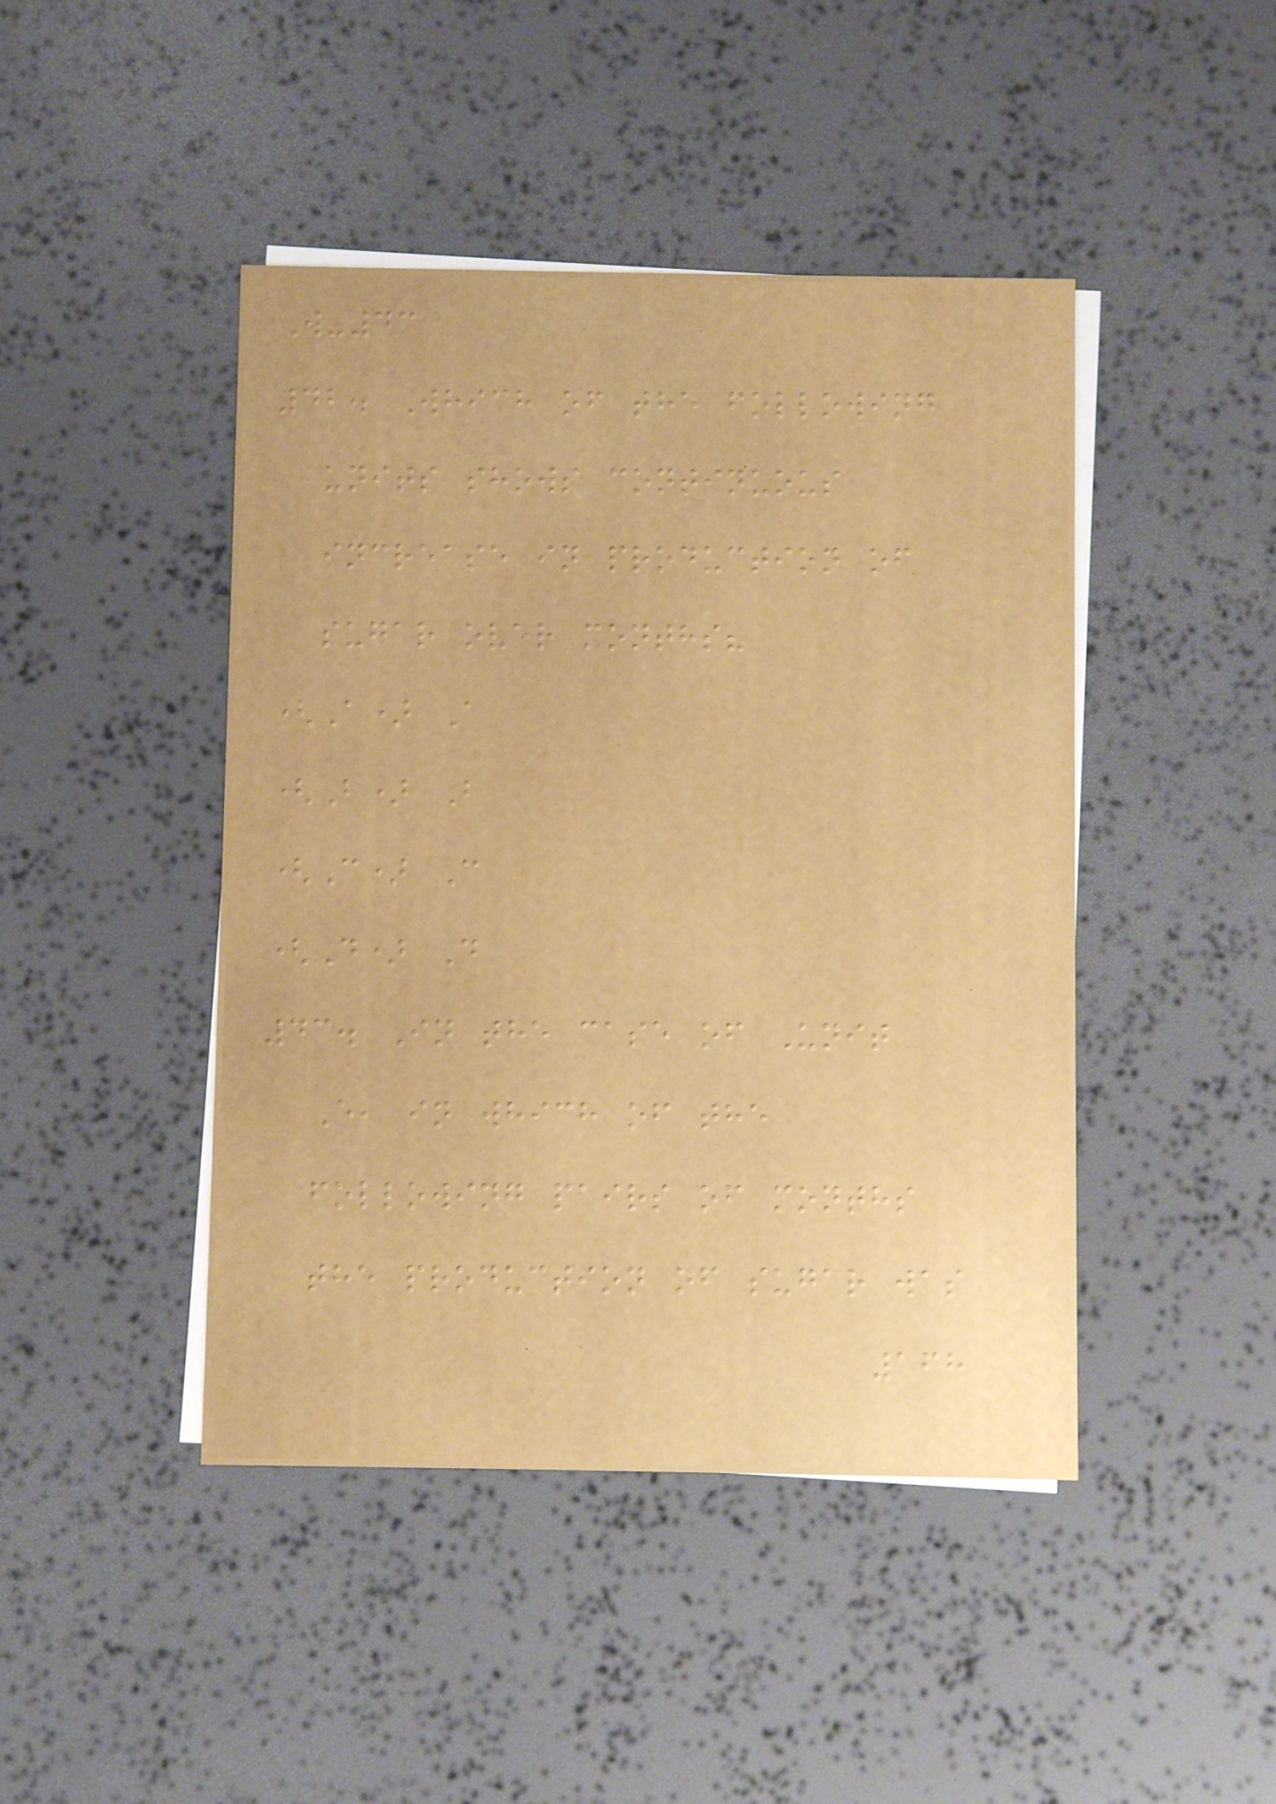W-43
42. Which of the following
units shows continuous
increase in production of
sugar over months?
(A) A
(B) B
(C) C
(D) D
43. In the case of Unit
E, in which of the
following pairs of months
the production of sugar was
168
